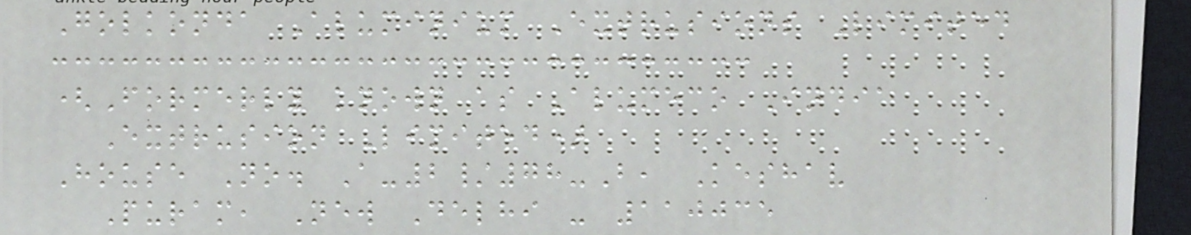Golkonda Aluminium Extrusions Limited
(Formerly known as Alumeco India
Extrusion Limited)
House No. A-2/78-B, Keshav
Puram, New Delhi - 110035
